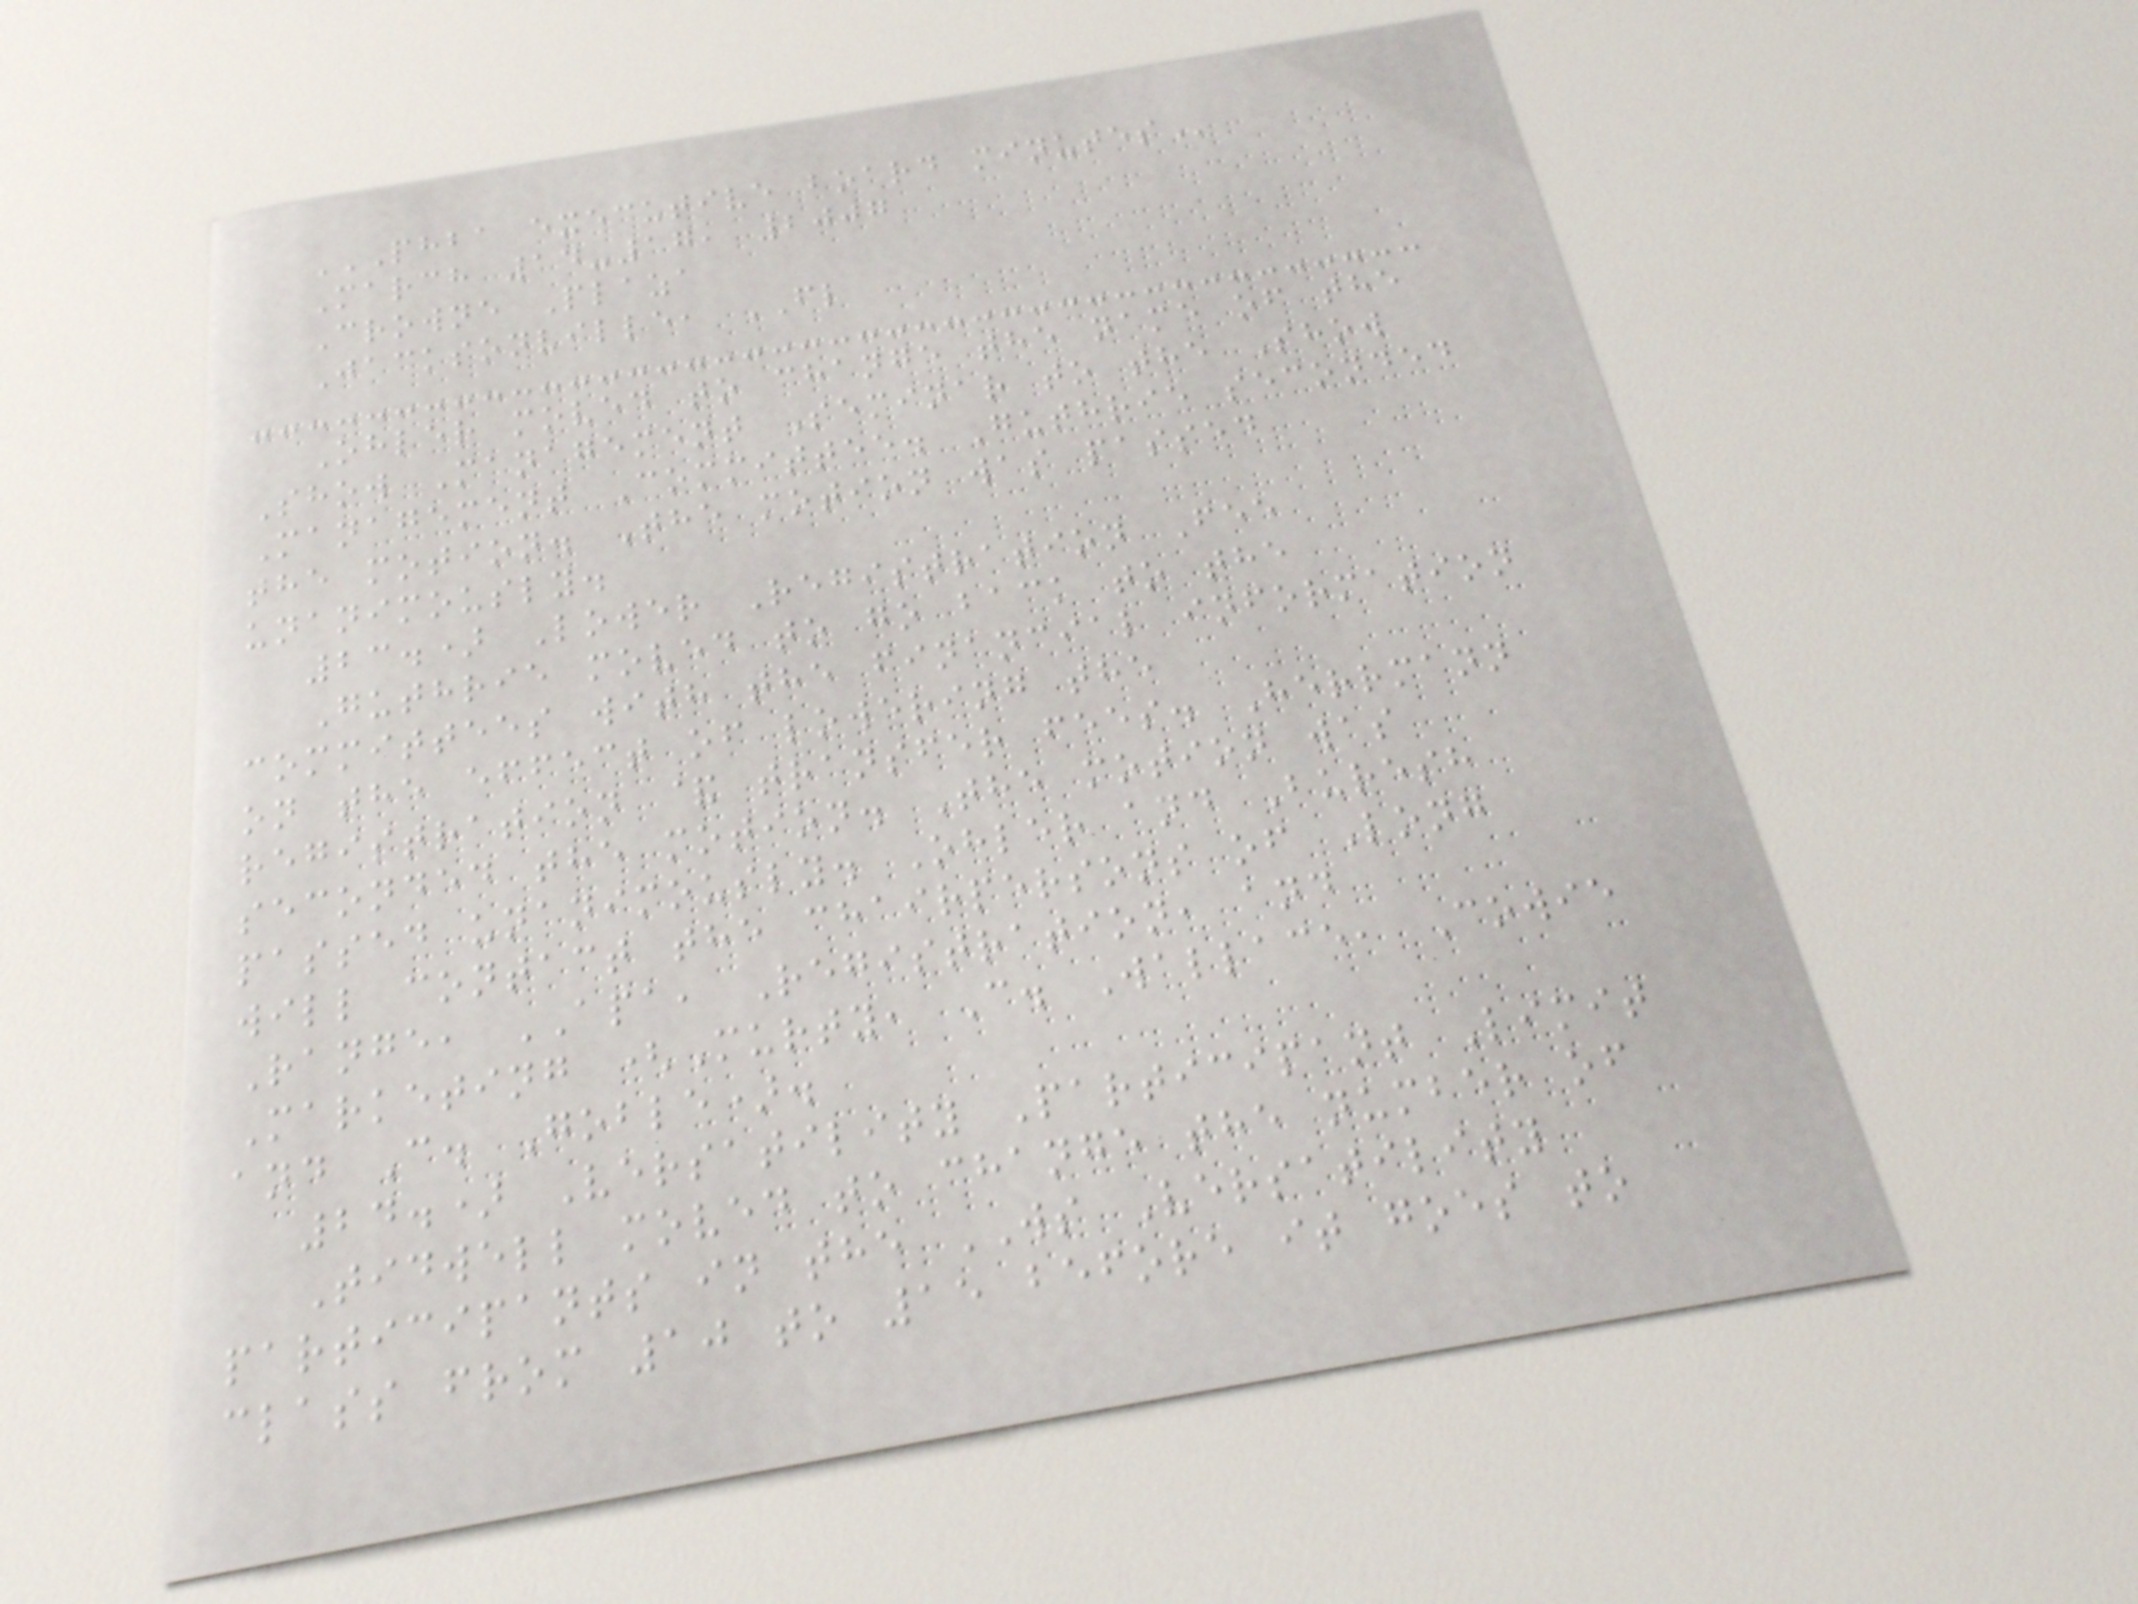PHBA EXECUTIVE BOARD MINUTES
March 14-17, 2007
Crowne Plaza
Jacksonville, FL
Ohler moved to change the name of the
Show Management Seminar to the Show
Management Committee. Guthrie seconded
the motion. The motion was passed
unanimously.
23.) Lower Registration Fee
Guthrie moved to go back to the
committees with the financial information
on the effect of lowering the
registration & transfer fees. Herrmann
seconded the motion. The motion was
passed unanimously. Ohler and Buresh
will contact the chairpersons of Long
Range, APA, Registration, and
Marketing (Murty, C. Wallace, Cowie
and C. Goble).
24.) Versatility Participant Limit
Tidwell moved to change the number of
participants in the WS Versatility
class from 10 to 15 before it goes to
